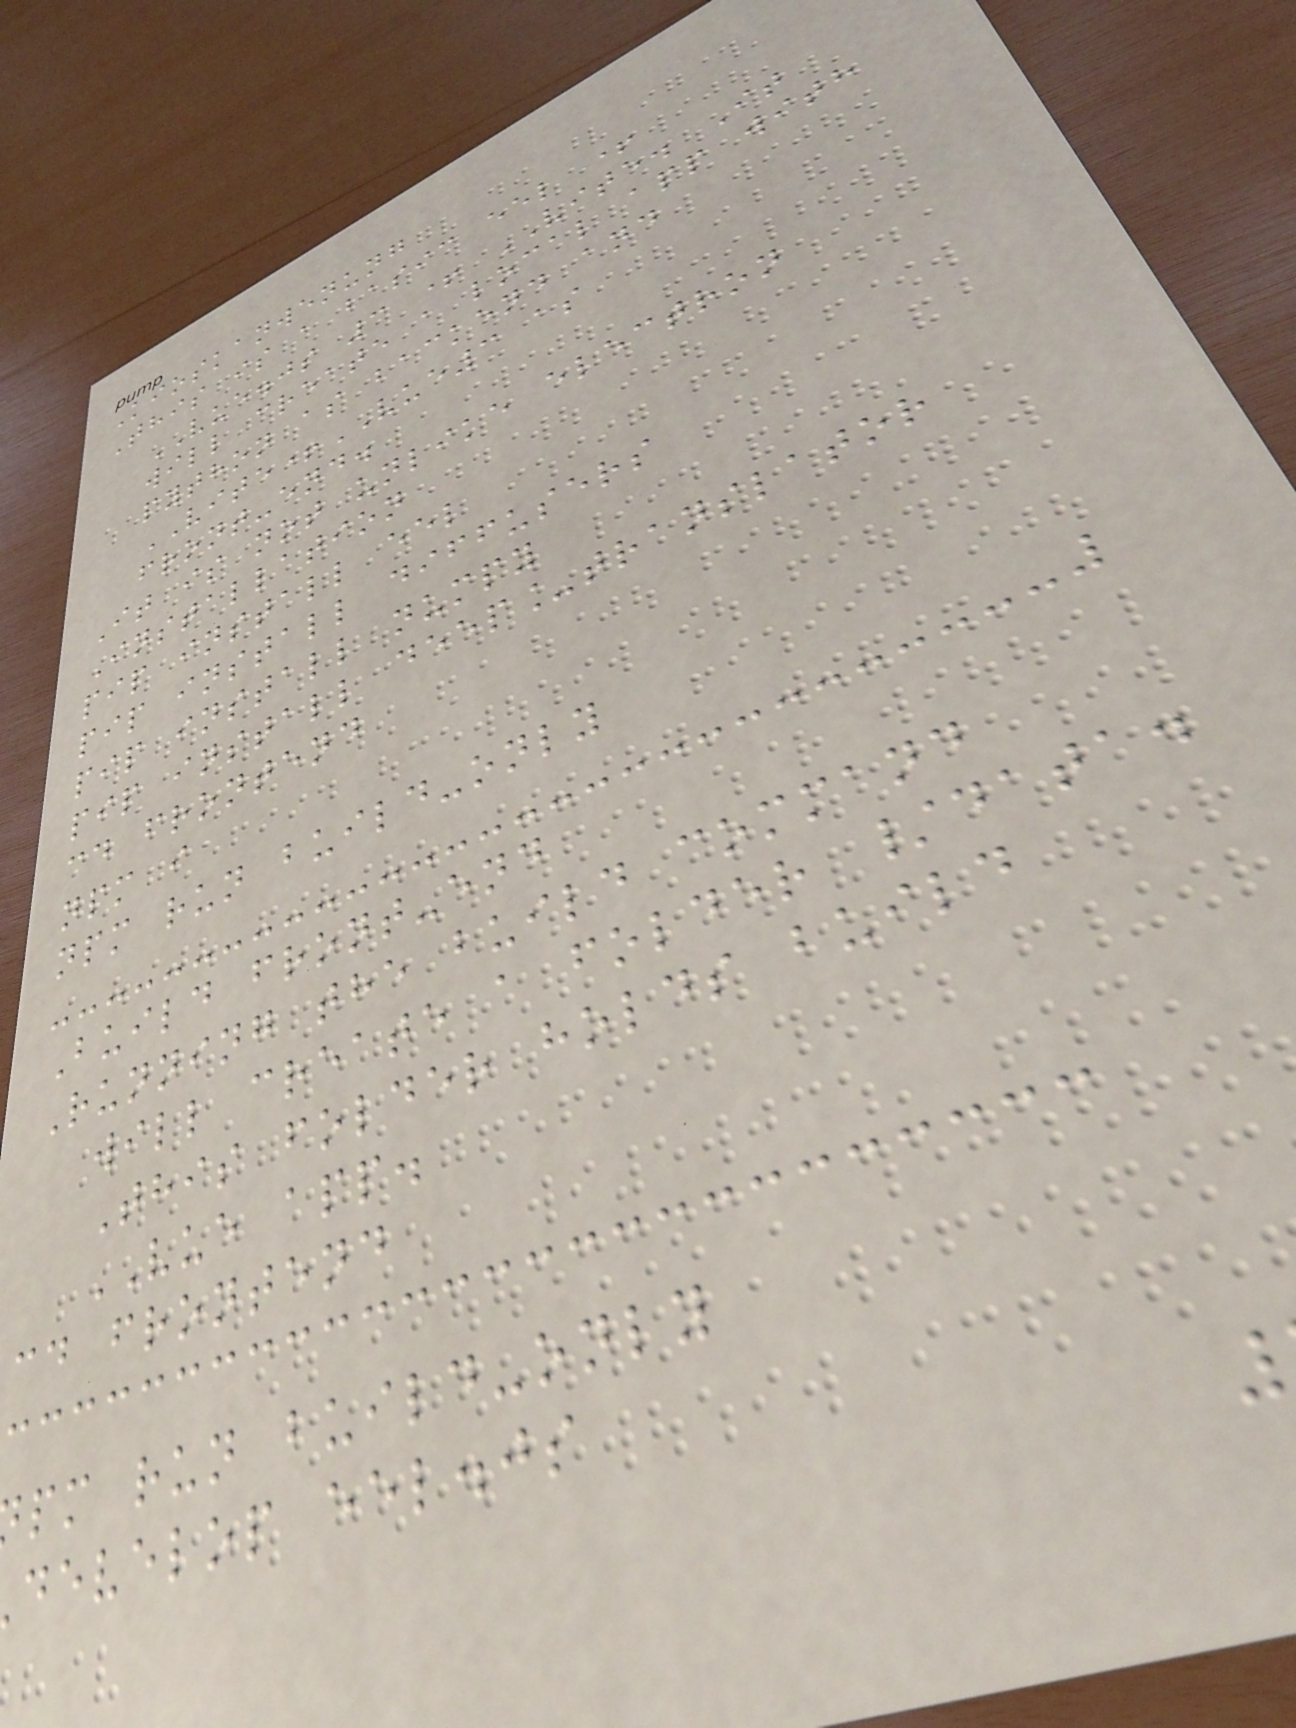Kioskanwenung
This is a basic eel +
VUE.js 3 + VITE. It
will create a local app with
python as backend and
VITE+VUE3 as
front-end.
It is not unlike electron
Installation
pip install eel
pip install diffusers
pip install numpy
pip install deep_translator
cd frontend
npm i
npm run build-only
Build front-end
Running the build command
will create a folder /data.
This folder holds build
VUE app.
cd frontend
pm run build-only
develop eel.js
